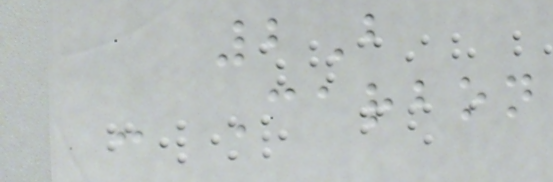2B
- Carbon
